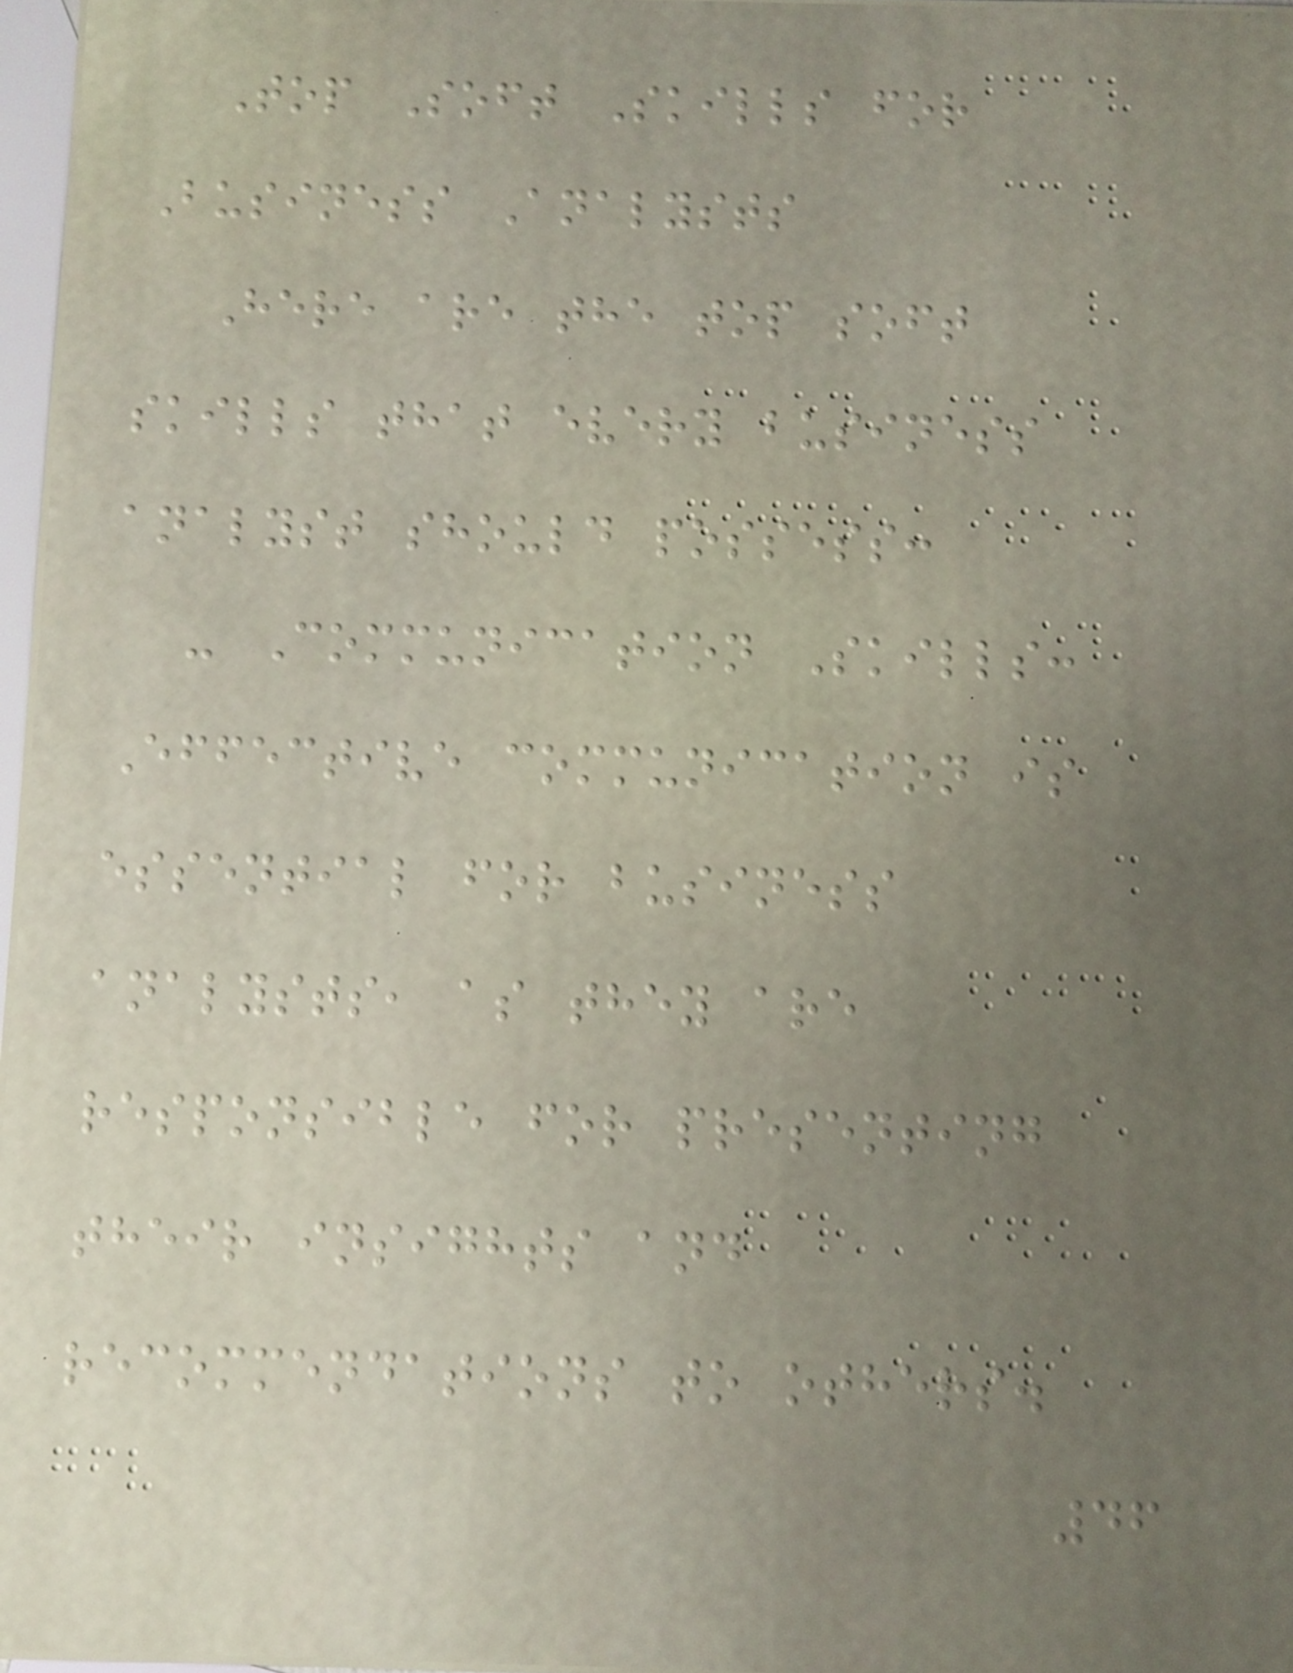Top Soft Skills for
Business Analysts
Here are the top soft
skills that every business
analyst should possess:
- Communication Skills:
Effective communication is
essential for business
analysts, as they are
responsible for presenting
their insights and
recommendations to others.
46
